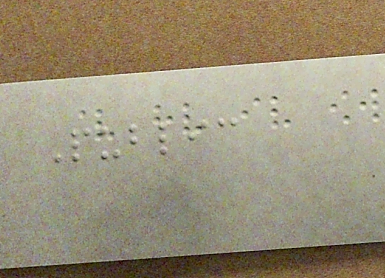Public
